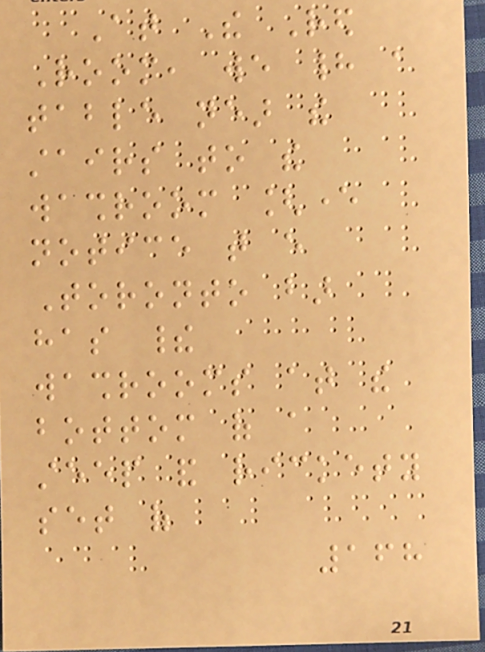At The Red
Room, we had a
table near the
stairs to the
washroom [ever
notice that every
Toronto bar
has their
washrooms at the
bottom of a
steep and rickety
set of
168
